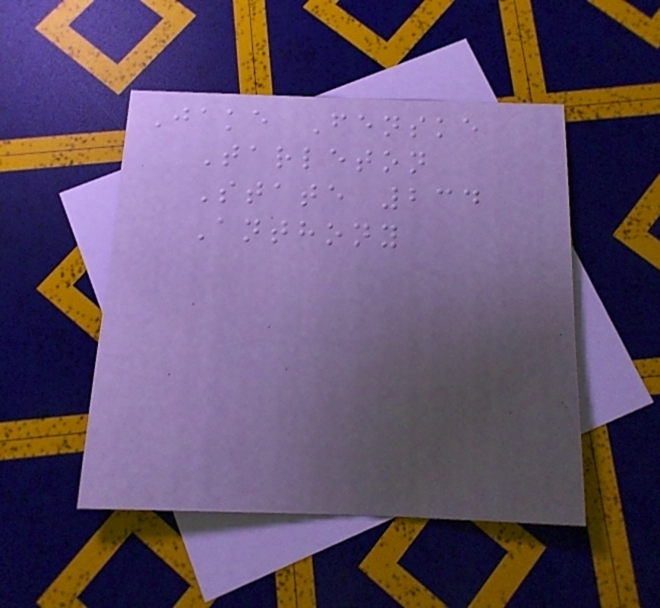Jake Fenske
Tarleton
State 234
Anthony
